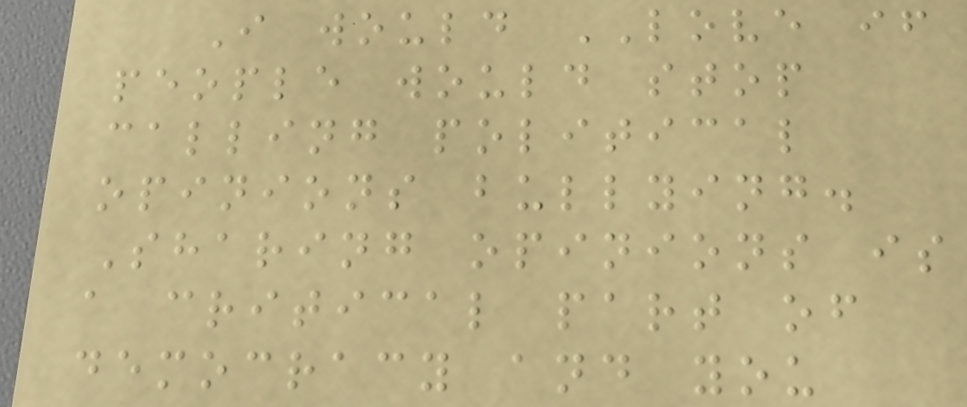I would LOVE if
people would stop
calling political
opinions bullying.
Sharing opinions is
a critical part of
democracy and you
